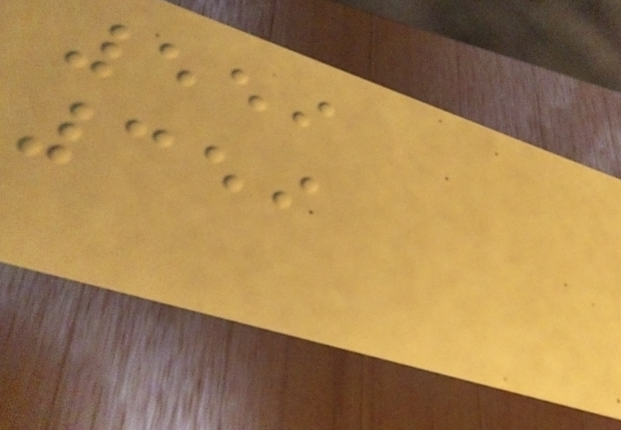559
359
